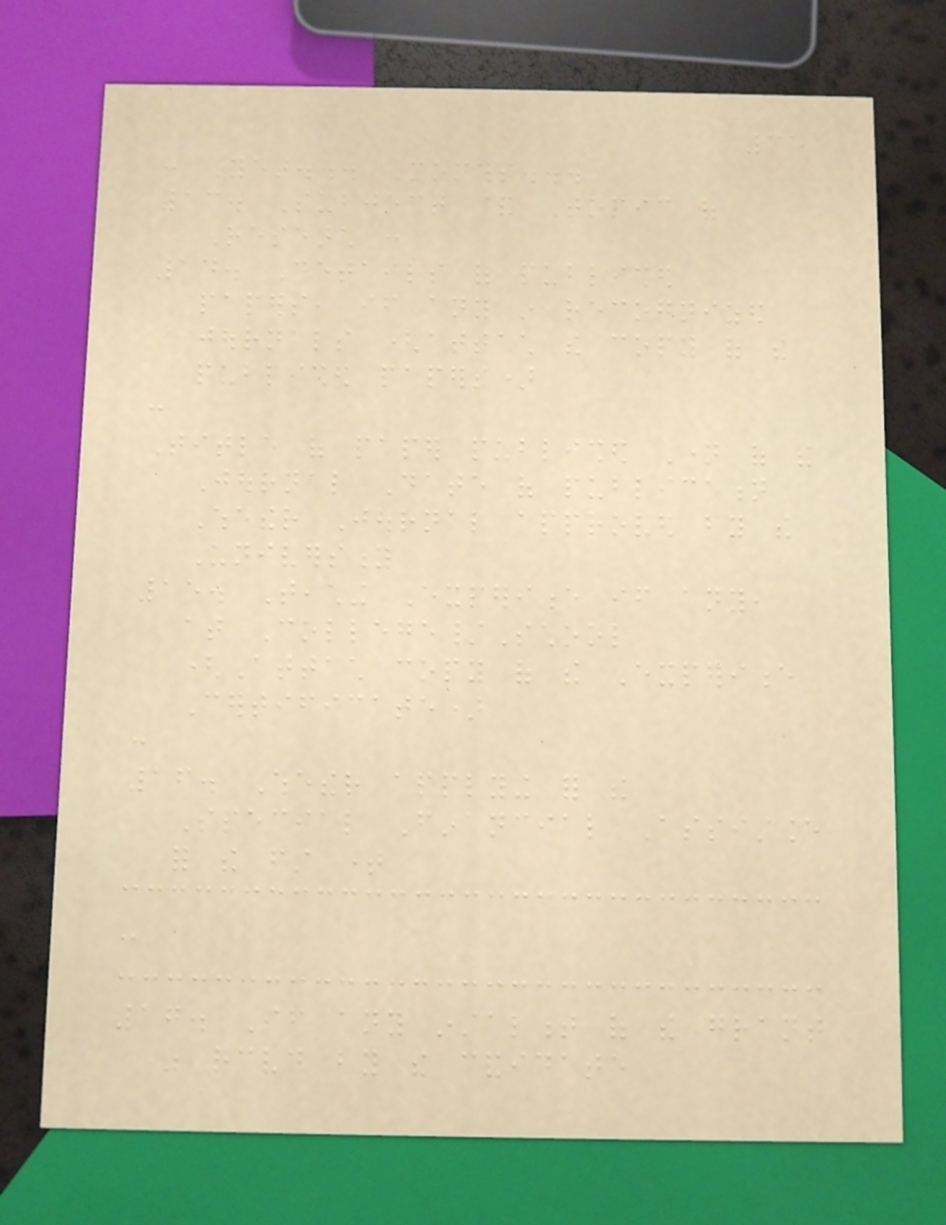35
: Year... Months...
13. Subject & Topic of
Research :
14. Details of published
papers, if any in recognized
journals (attach the copy of the
published papers)
:
Title of paper published Name of the
Journal Date of publication
Whether Journal approved by the
University
15. Teaching Experience if any,
at College/School
(Attach copy of the Experience
Certificate)
:
16. Whether applying for the
Special Financial Assistance
for the first time
:
17. If any instalment of the grant
was received by the candidate
